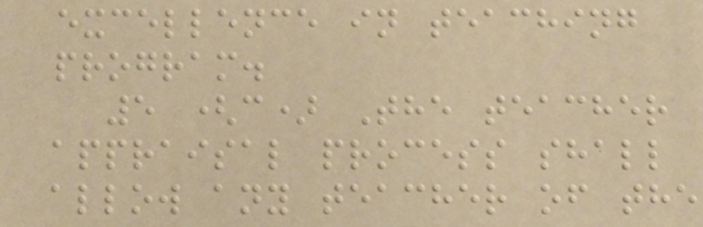excellence in teaching
program.
5 (c) The teacher
appraisal process shall
allow any teacher of the
